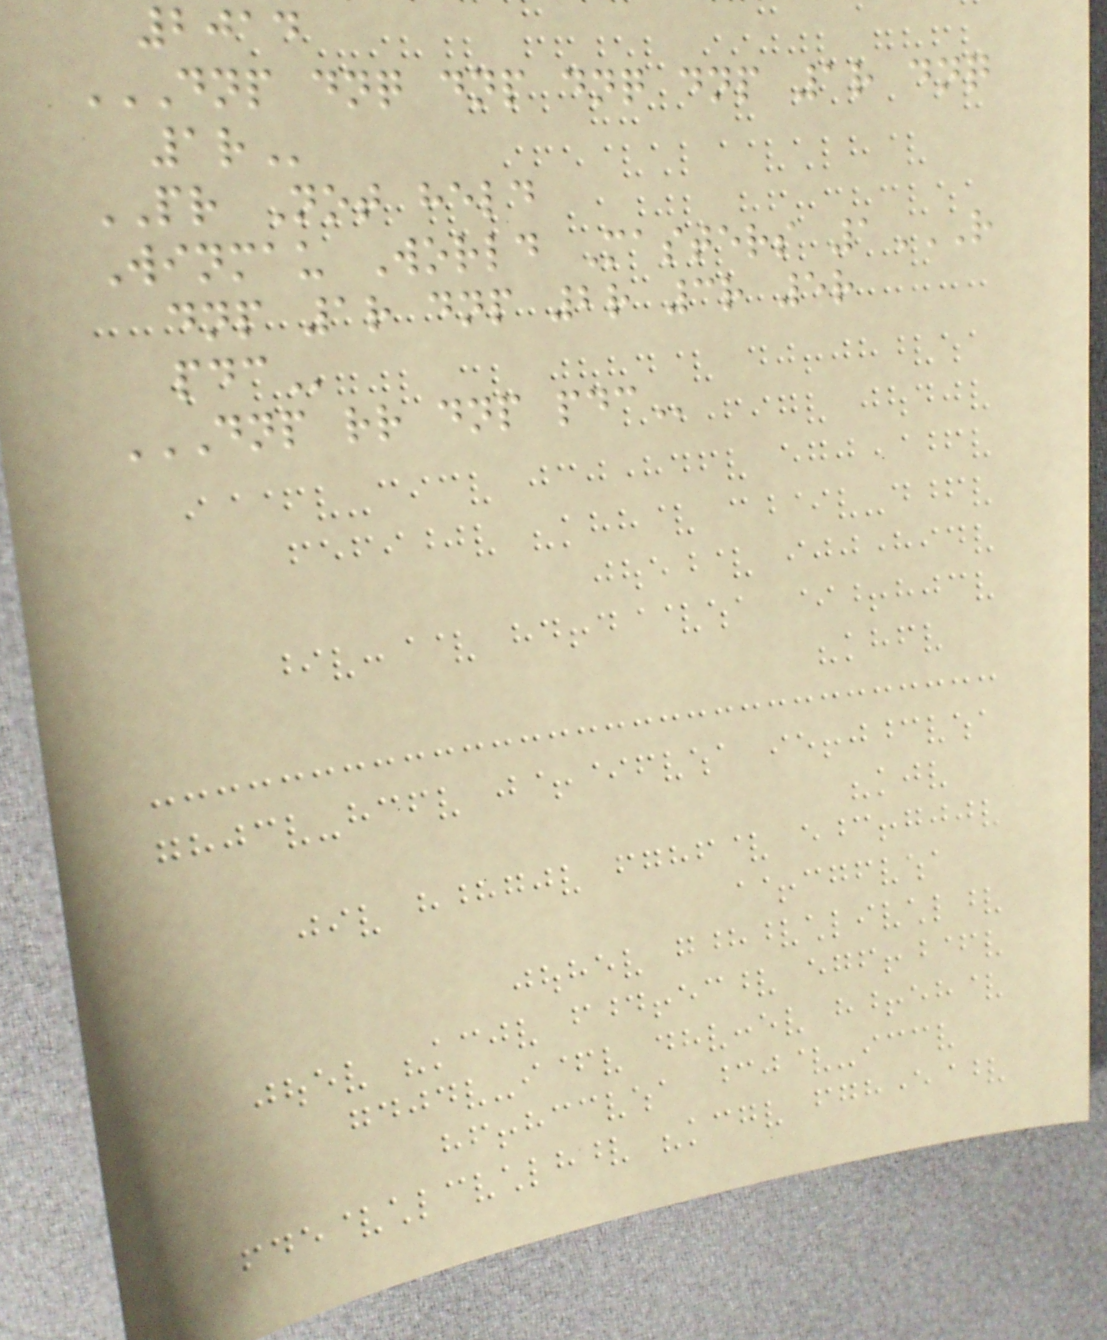2014
DNP DNQ DNP DNQ DNP 1R DNQ
1R
PR Not held
Winmau World Masters 1R
DNP 1R DNP 2R 3R 5R
PDC
DNP RR DNP PDC
